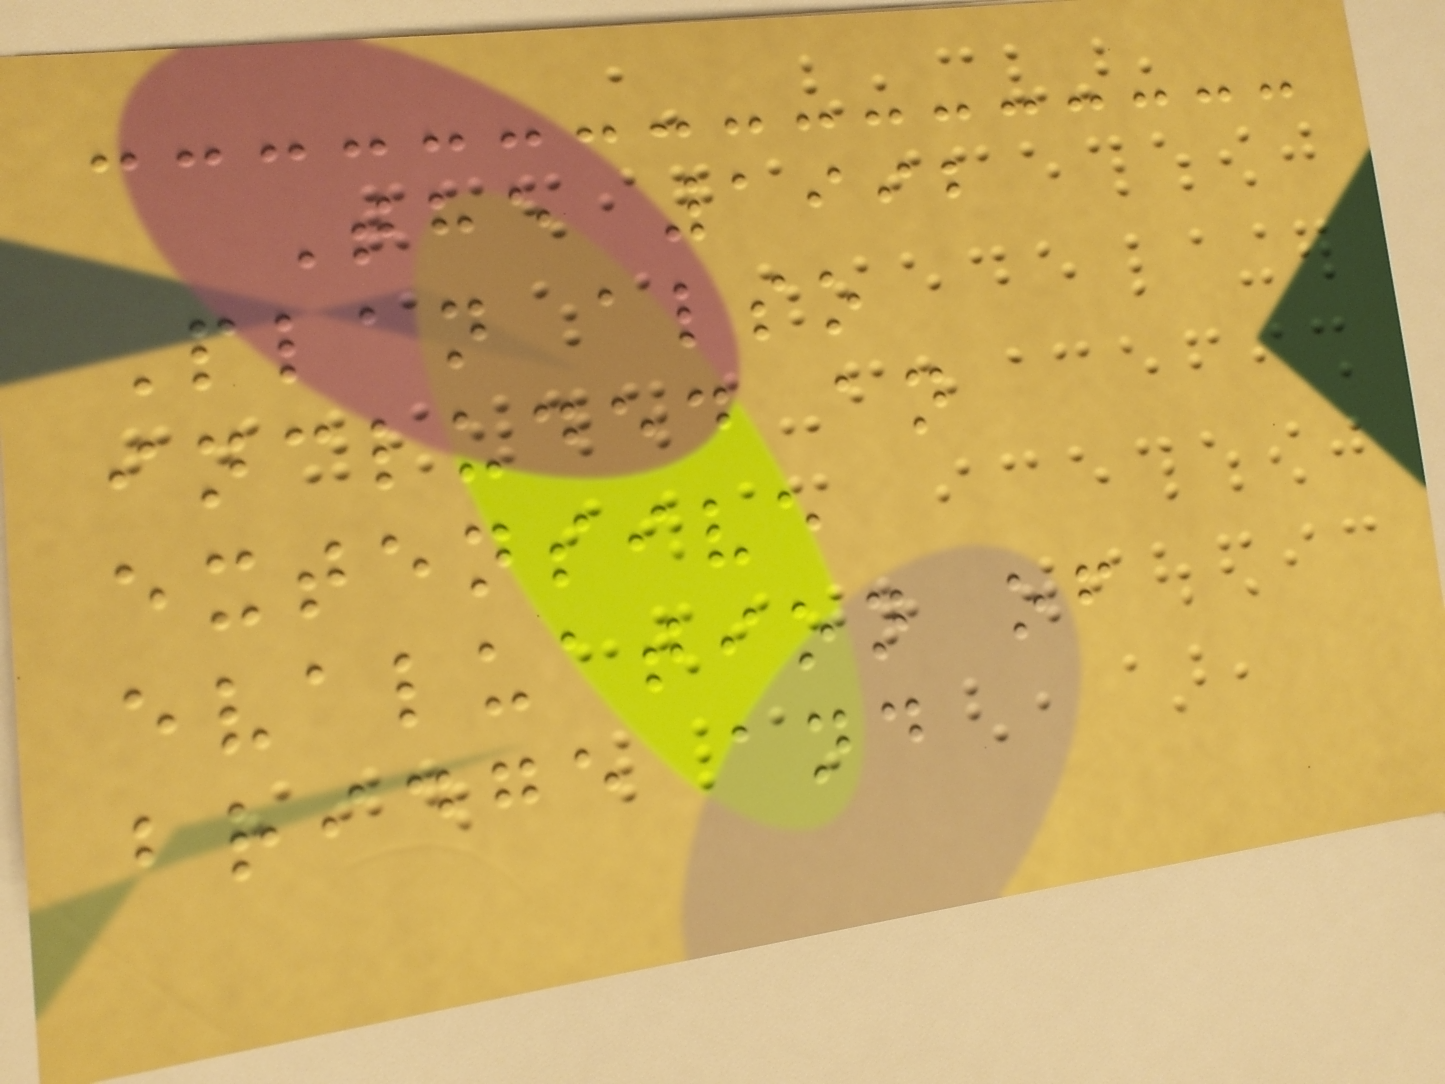The 1992
Plan also
included an
extensive
evaluation of
bridge and
